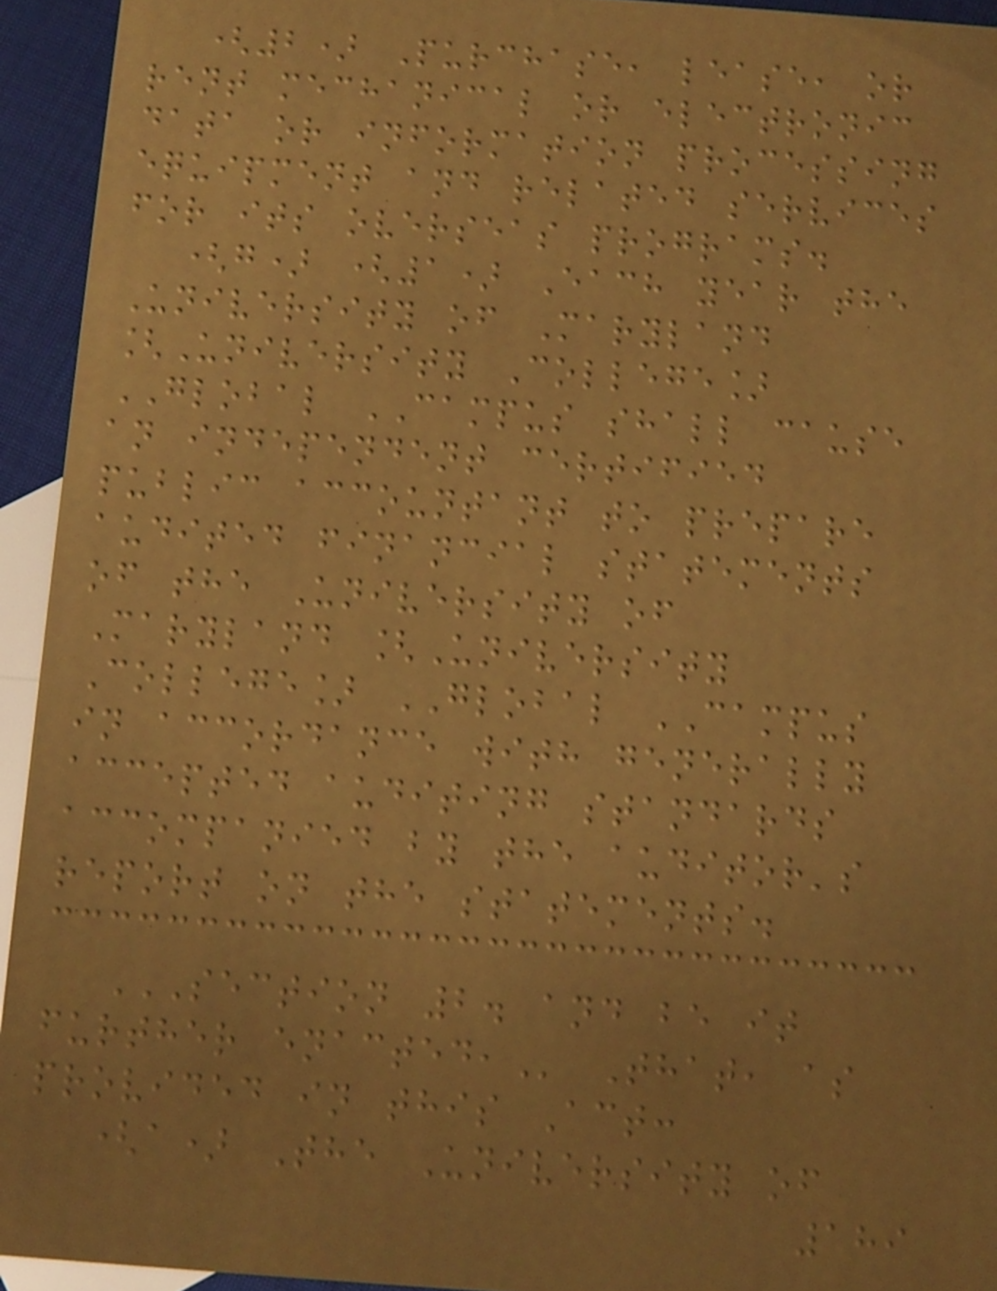(2) Purchase, lease, or
rent mechanical or electronic
data or information processing
equipment and related services
for its overseas programs.
(g) (1) Each year the
University of Maryland
[University College]
GLOBAL CAMPUS shall cause
an independent certified
public accountant to prepare
audited financial statements
of the University of
Maryland [University
College] GLOBAL CAMPUS
in accordance with generally
accepted auditing standards
accompanied by the auditor's
report on the statements.
SECTION 2. AND BE IT
FURTHER ENACTED, That, as
provided in this Act:
(a) The University of
189
